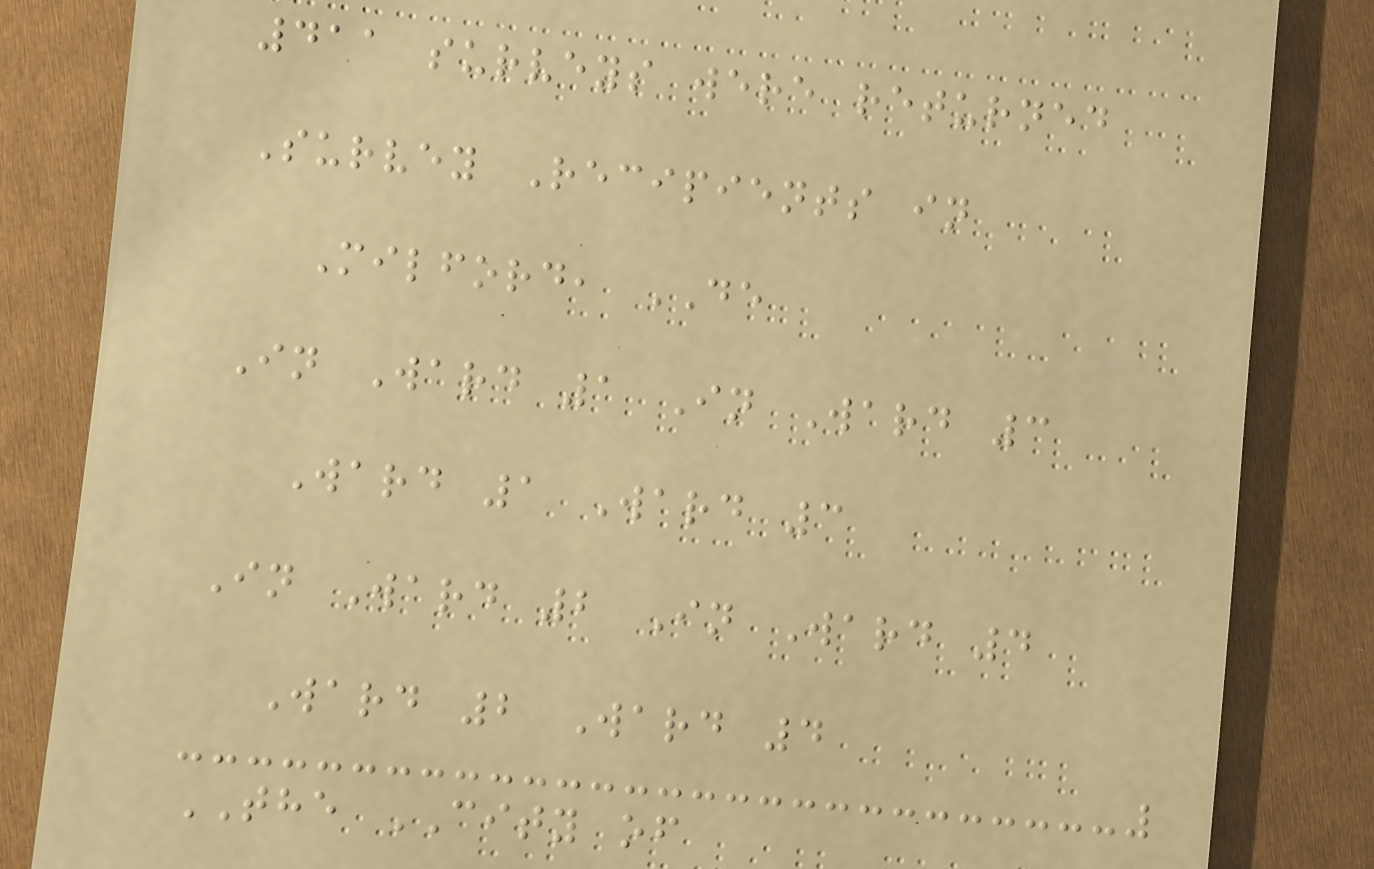411 surveys were returned
Survey Recipients in
Milford, DE
In Ward 1 In Ward 3
Ward 1 Ward 3
In Ward 2 In Ward 4
Ward 2 Ward 4
THE CITY of
